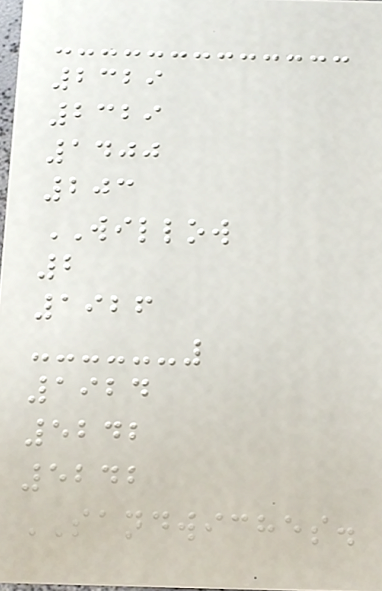2329
2329
1400
203
WILLOW
2
1926
1924
5242
5242
SANDWICHES.
